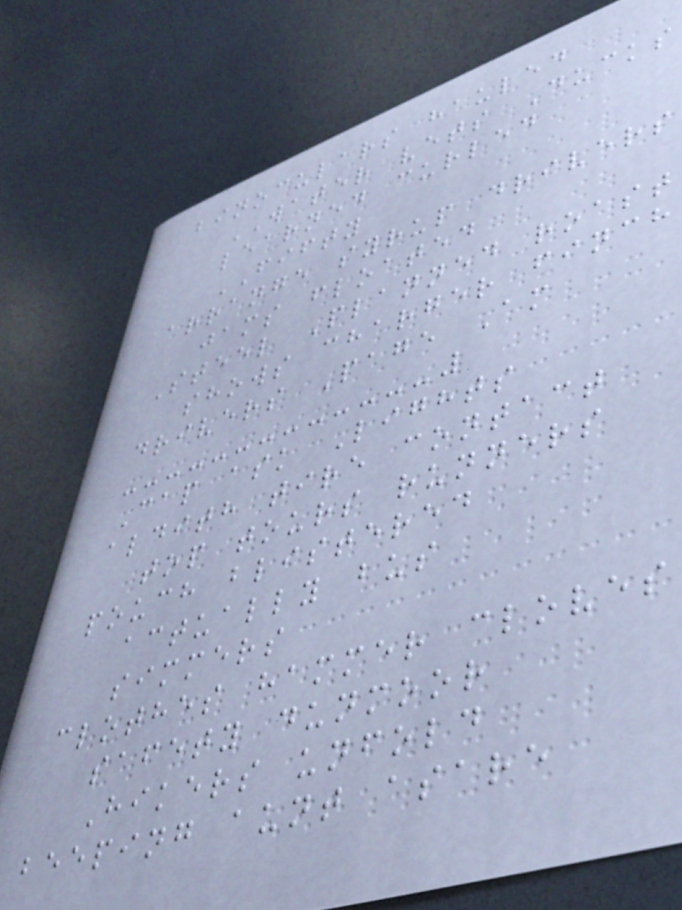binoculars hauled
WATER vets Ducks
learned curled
FIFTY
arrange syrup drivers
jams floated
Steel Planned roast
shows charger finch
drivers Page Am
Cap ask Lights
aldith tire contact
top tours runners
pouch blistered
actually bus
simmers
clothes hammer cloves
safety dunmoor
Hikers unfold
beeping aunt asare
